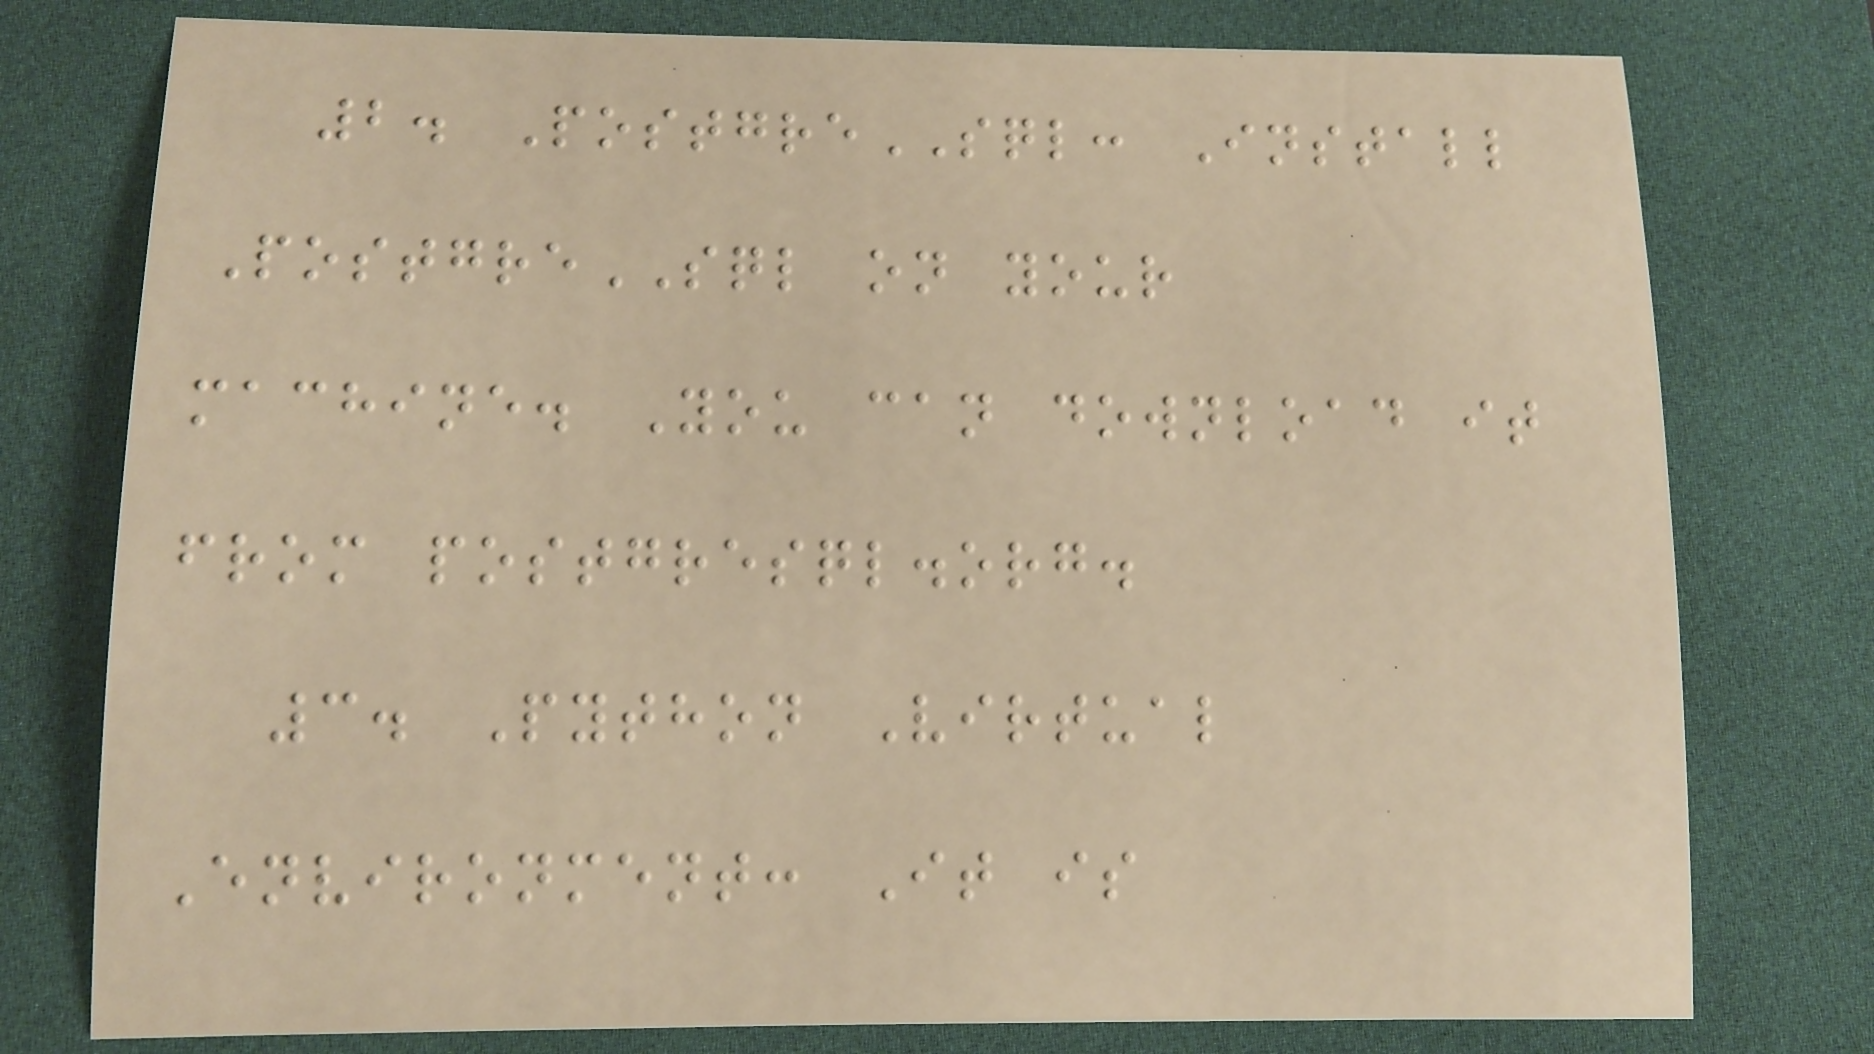2. PostgreSQL: Install
PostgreSQL on your
machine. You can download it
from postgresql.org.
3. Python Virtual
Environment: It is
